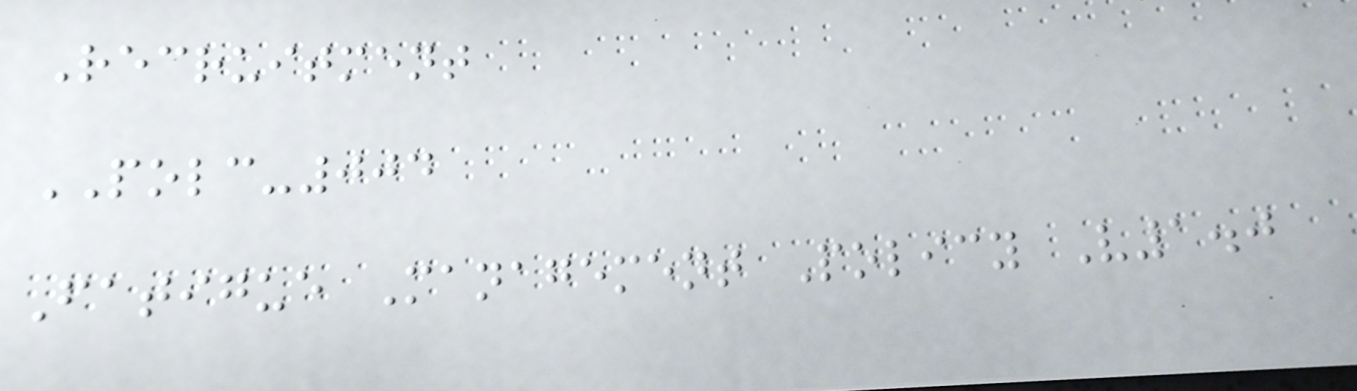Recruitment
POLC-004
Fatigue Management Policy V1.0
